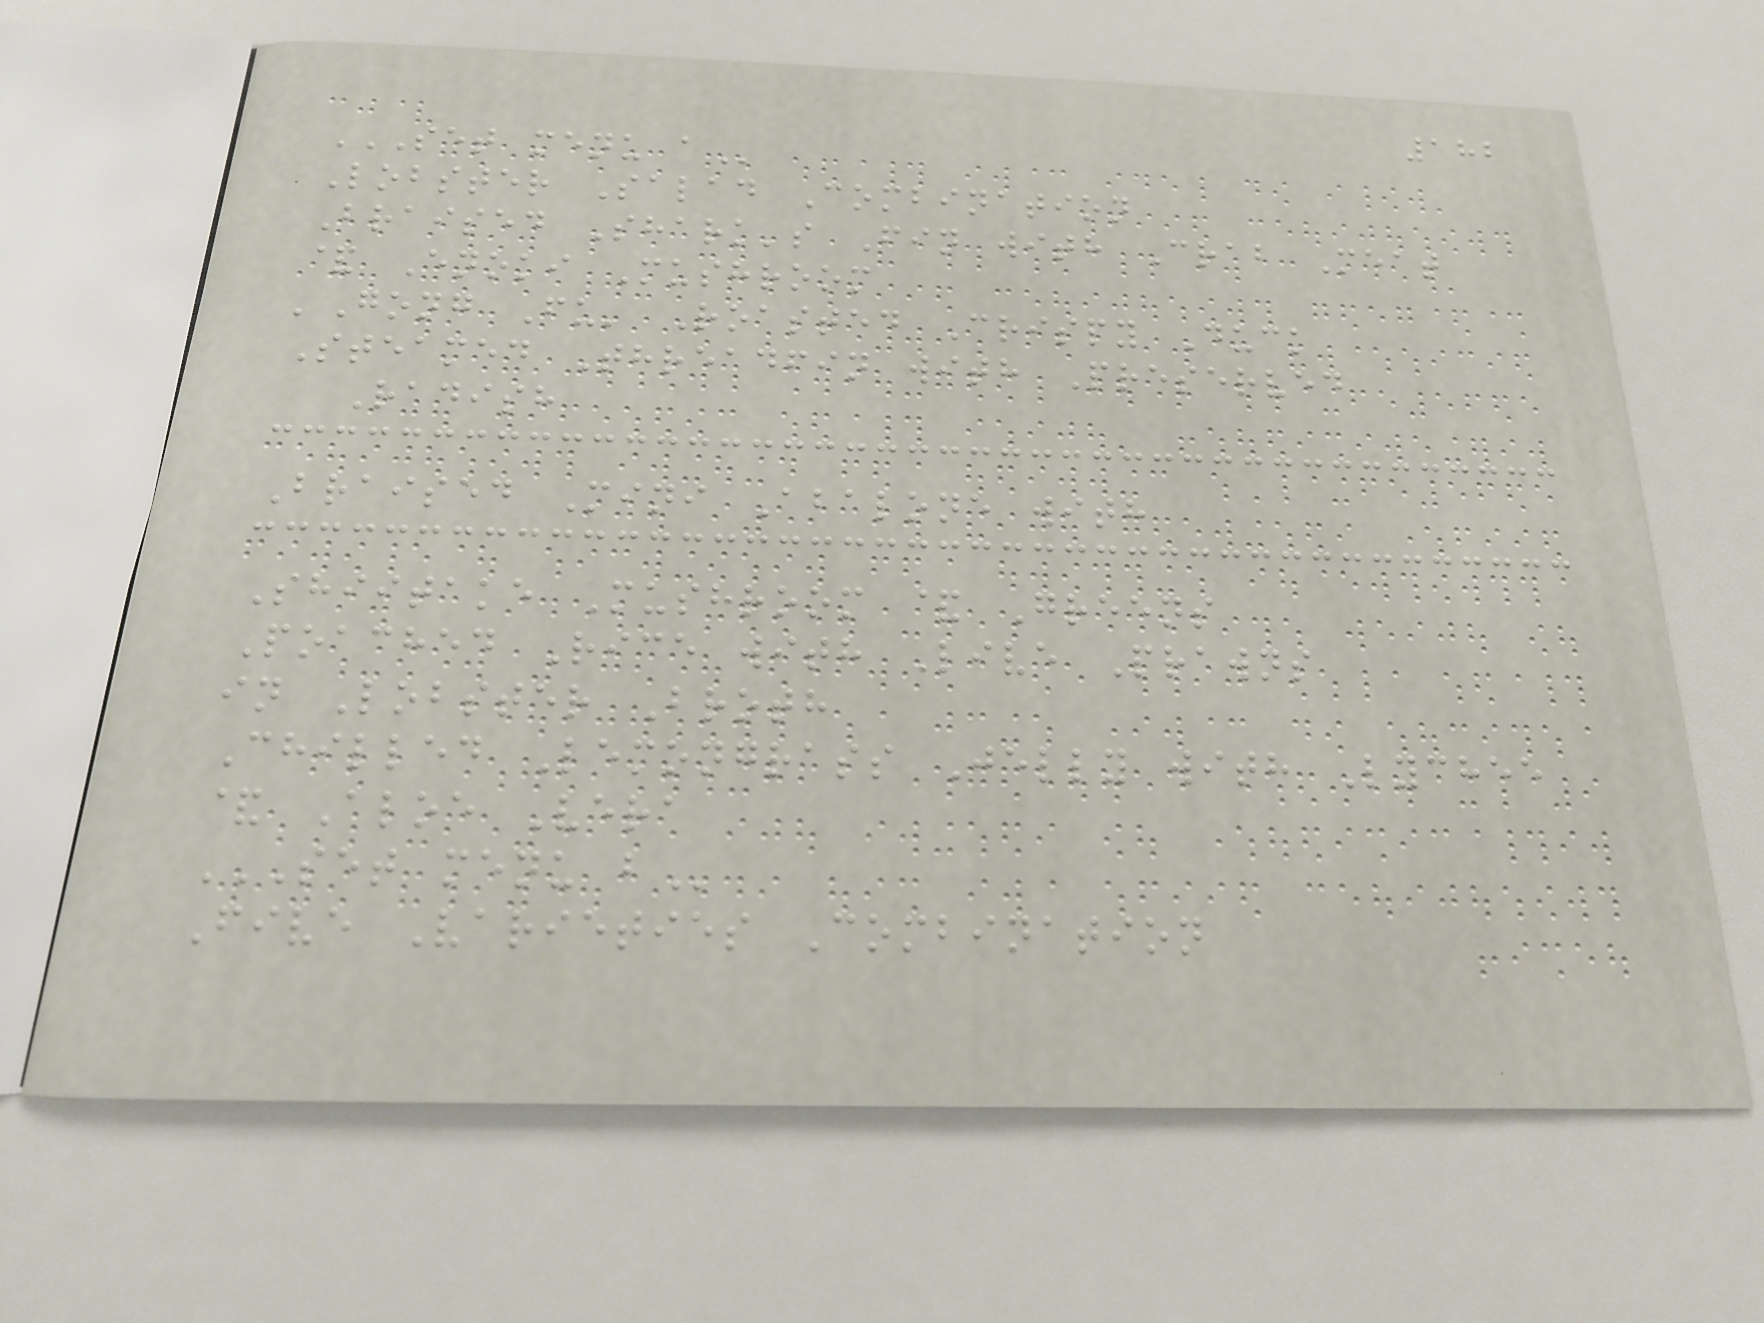182
SET MENU A
Lobster Salad Combination
Braised Shark's Fin with Crab Meat
& Enoki Mushroom
'Gong Fu' Roasted Crispy Duck
Steamed Threadfin with Preserved
Radish
Braised Mini Abalone with
Shiitake Mushroom & Greens
Poached Rice with Live Prawns
in Lobster Broth
Chilled Lemongrass Jelly with Lychee
& Aloe Vera
SET MENU B
Five Varieties Combination
